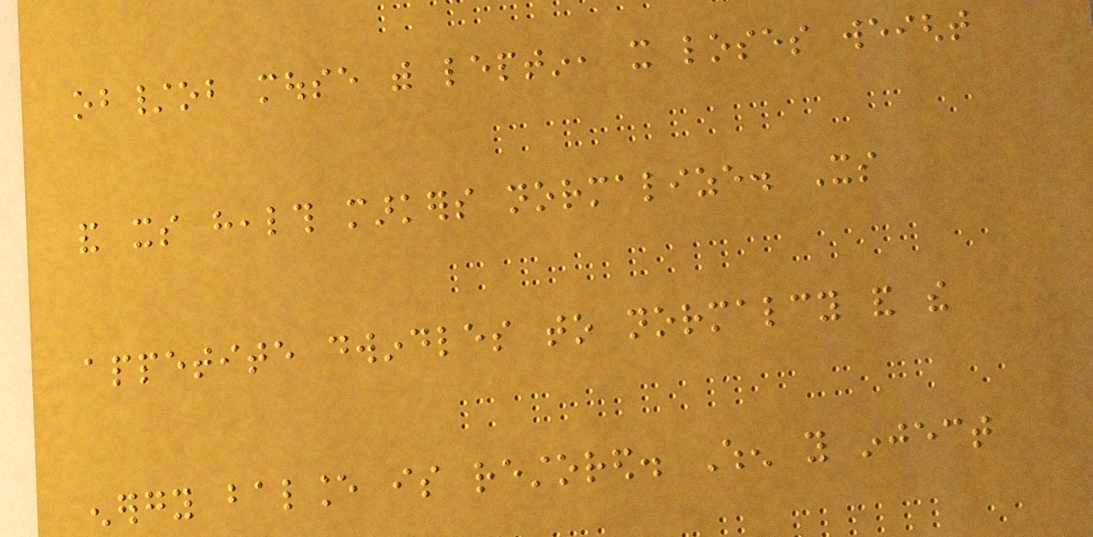ob/ob mouse with leptin, it loses weight
and its health markers normalize. Its
appetite dwindles to normalcy and the
energy balance is restored. When you inject
